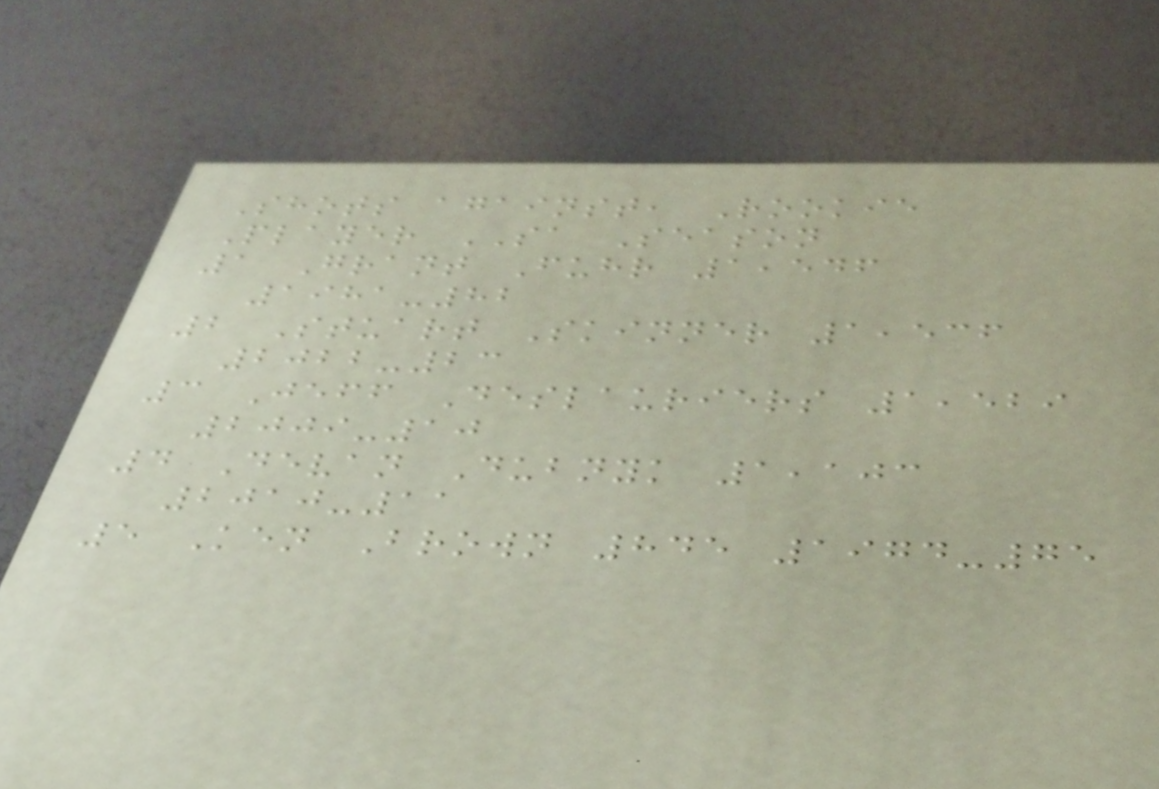Shots against, Rookie
Player SA Season
1 Grant Fuhr 1,546
1981-82
2 Stuart Skinner 1,536
2022-23
3 Jeff Deslauriers 1,529
2009-10
4 Devan Dubnyk 1,103
2010-11
5 Ken Brown 845 1974-75
